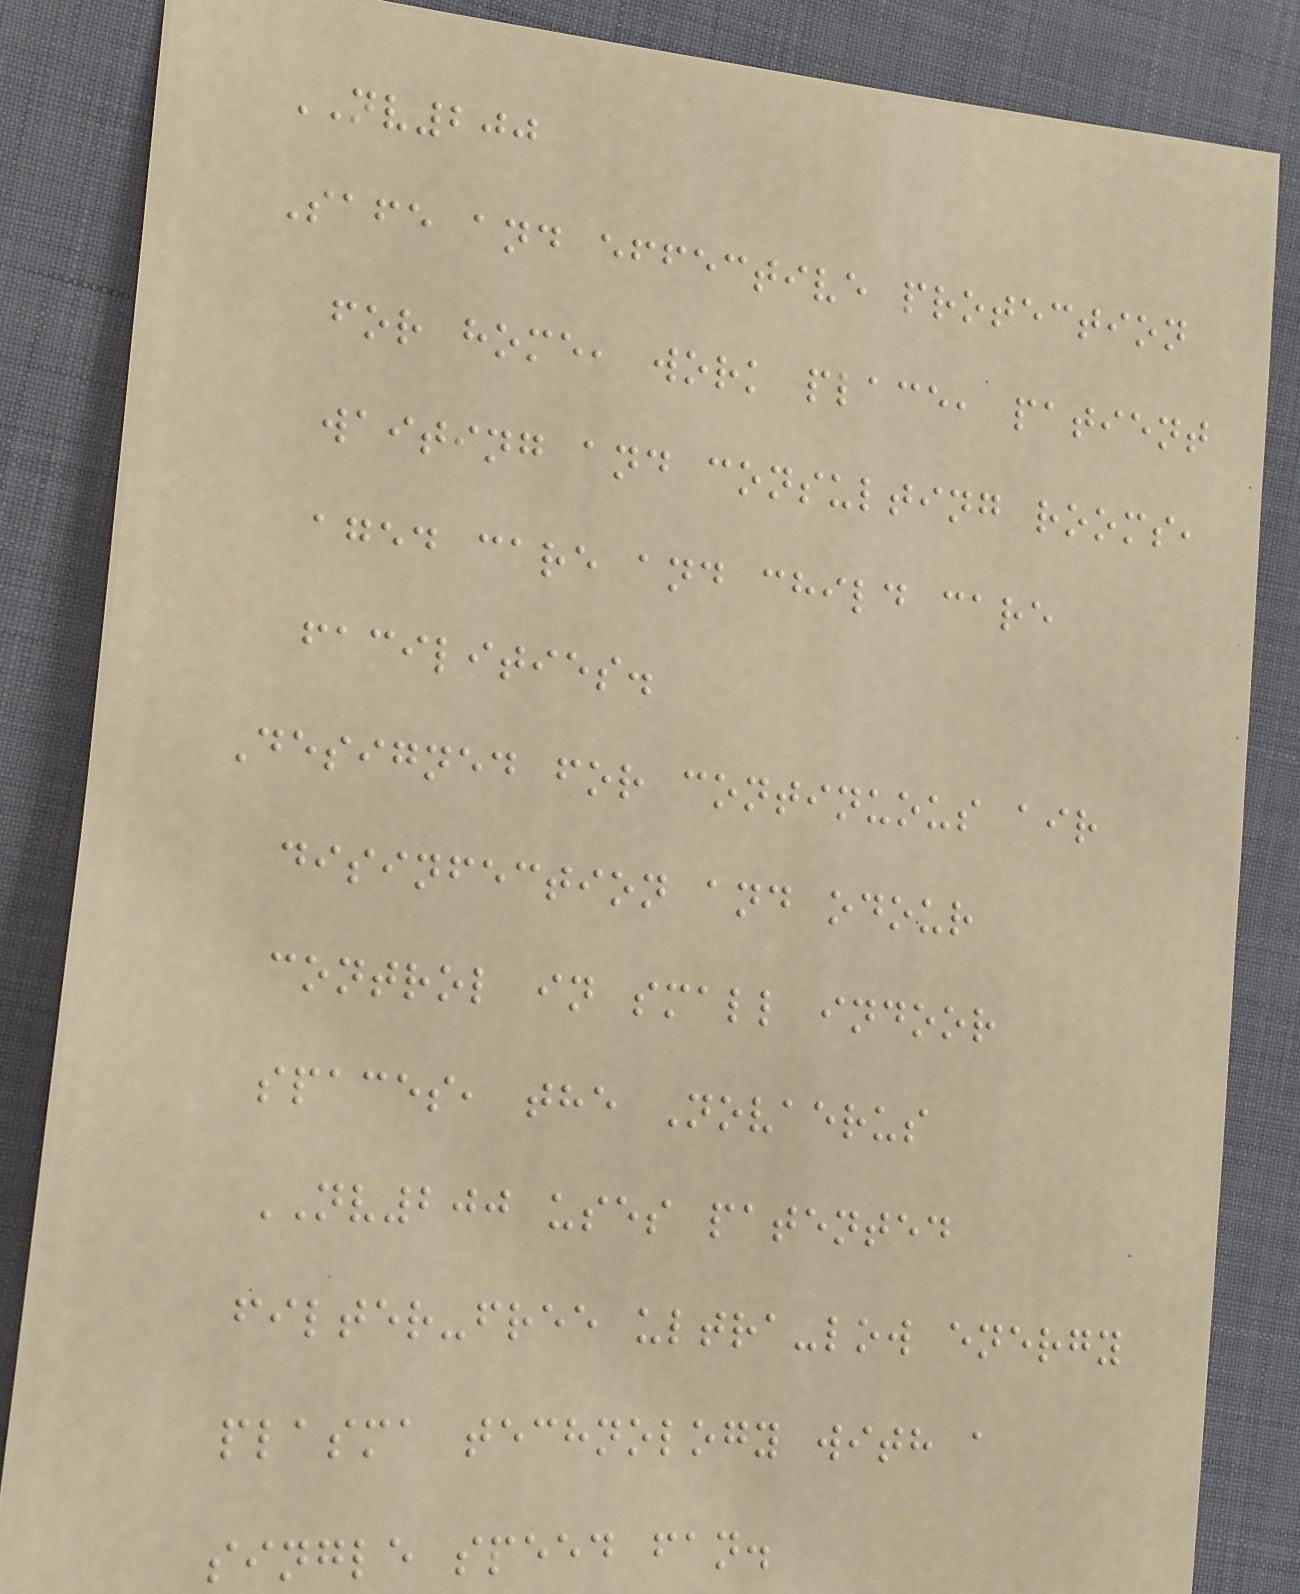NV200
Safe and effective protection
for home, work place, patient
waiting and consulting rooms,
aged care and child care
facilities.
Designed for continuous air
disinfection and odour
control in small indoor
spaces, the Novaerus
NV200 uses patented
filter-free ultra-low energy
plasma technology with a
single speed fan.
